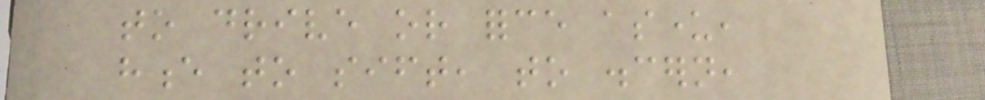to drive or force asunder,
hence to sift, to discern,
